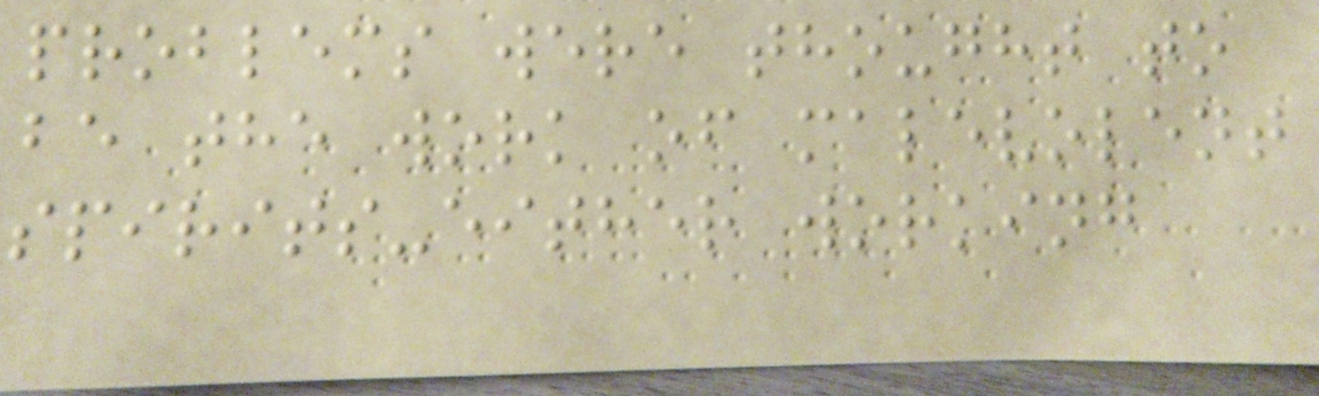problems were thought to
be the work of malevolent
spirits-either working
